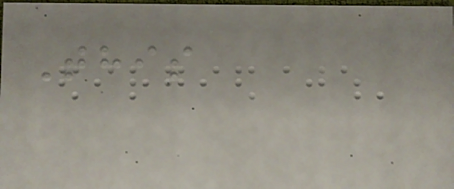This
